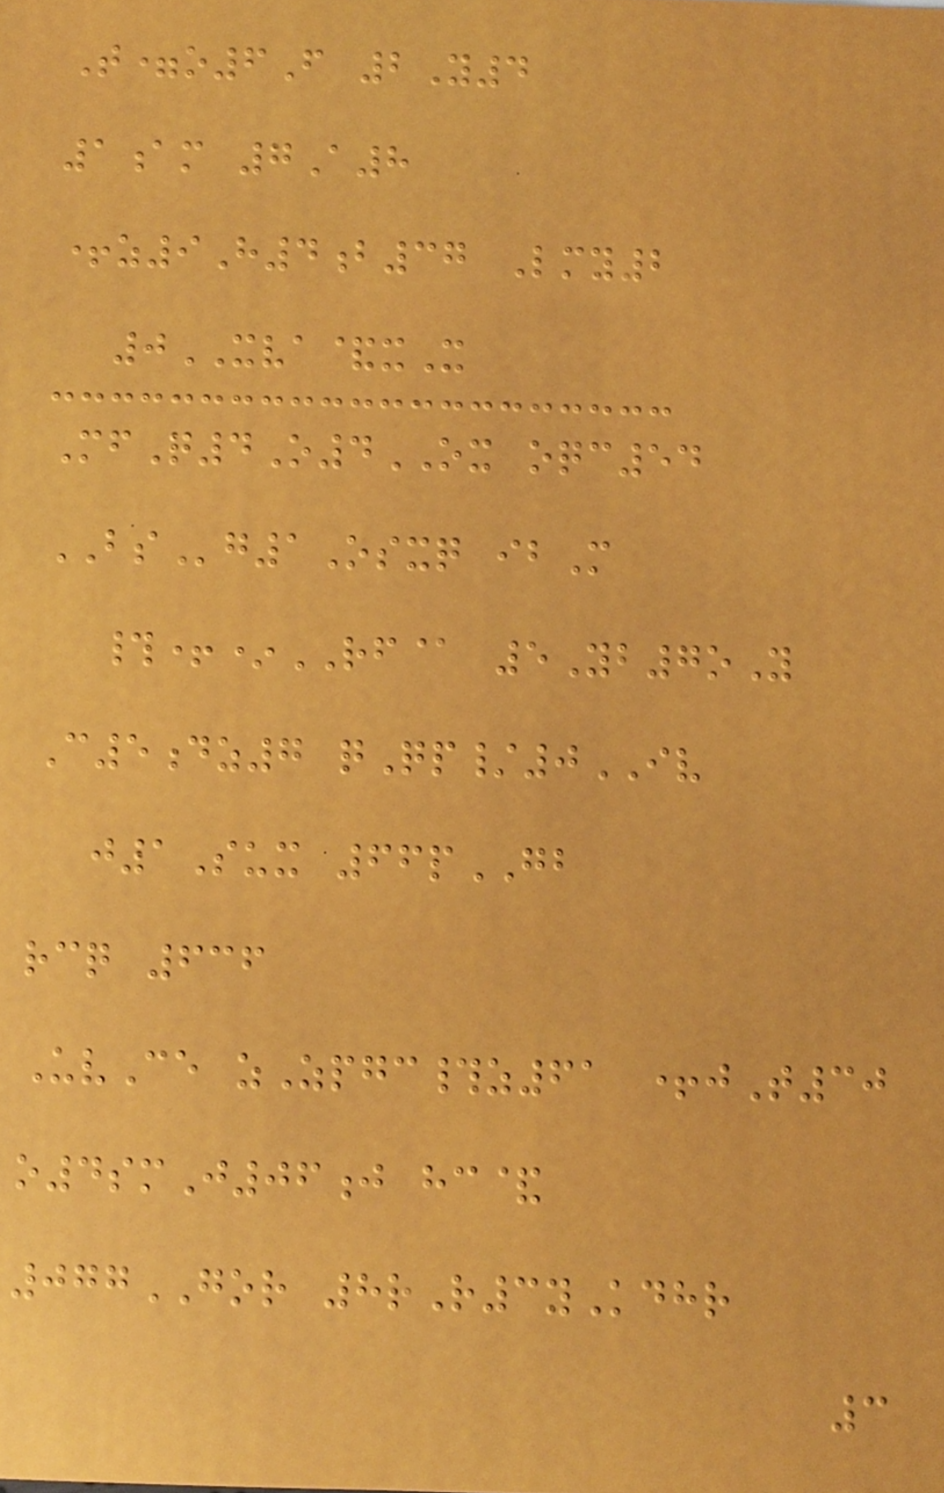T=o6F 2Y4
1am 7A8
+z9H4b37 Lmy2
0XVA&xX
MfQ4O4OX oqc54
BSg1Osxq ibM
#+*RF@ 5Yb7oY
C5dz7 qQp/0IV
j1Sux 66pGB
rcq 636
UvCe zZpgc#z61 +jT30
o4smJ06j hc&
077GOR 8rR3yKdhr
3
